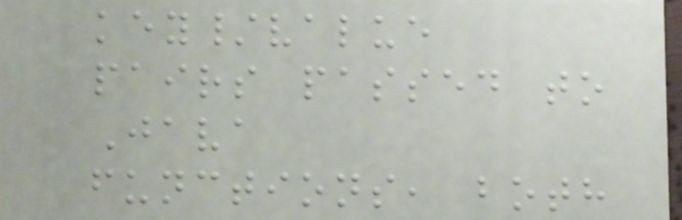key/value
pairs passed to
Java
functions, both
